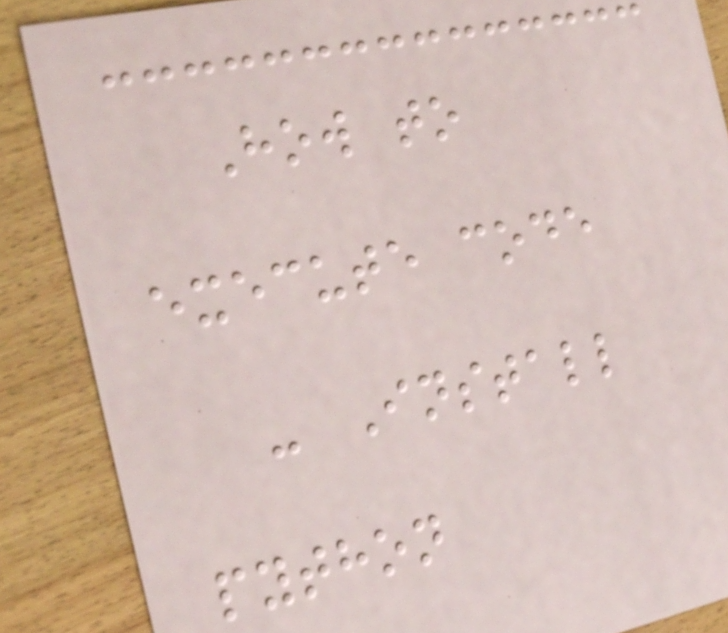How to
execute code
- Install
python
